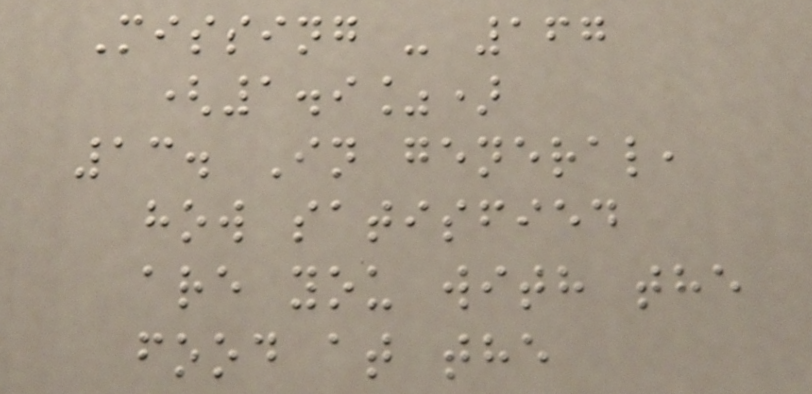Missing - 167
(1.9%)
13. In general,
how satisfied
are you with the
food at the
